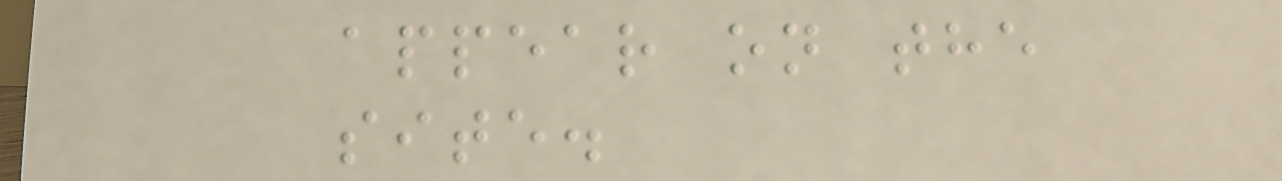appear on the
site.
